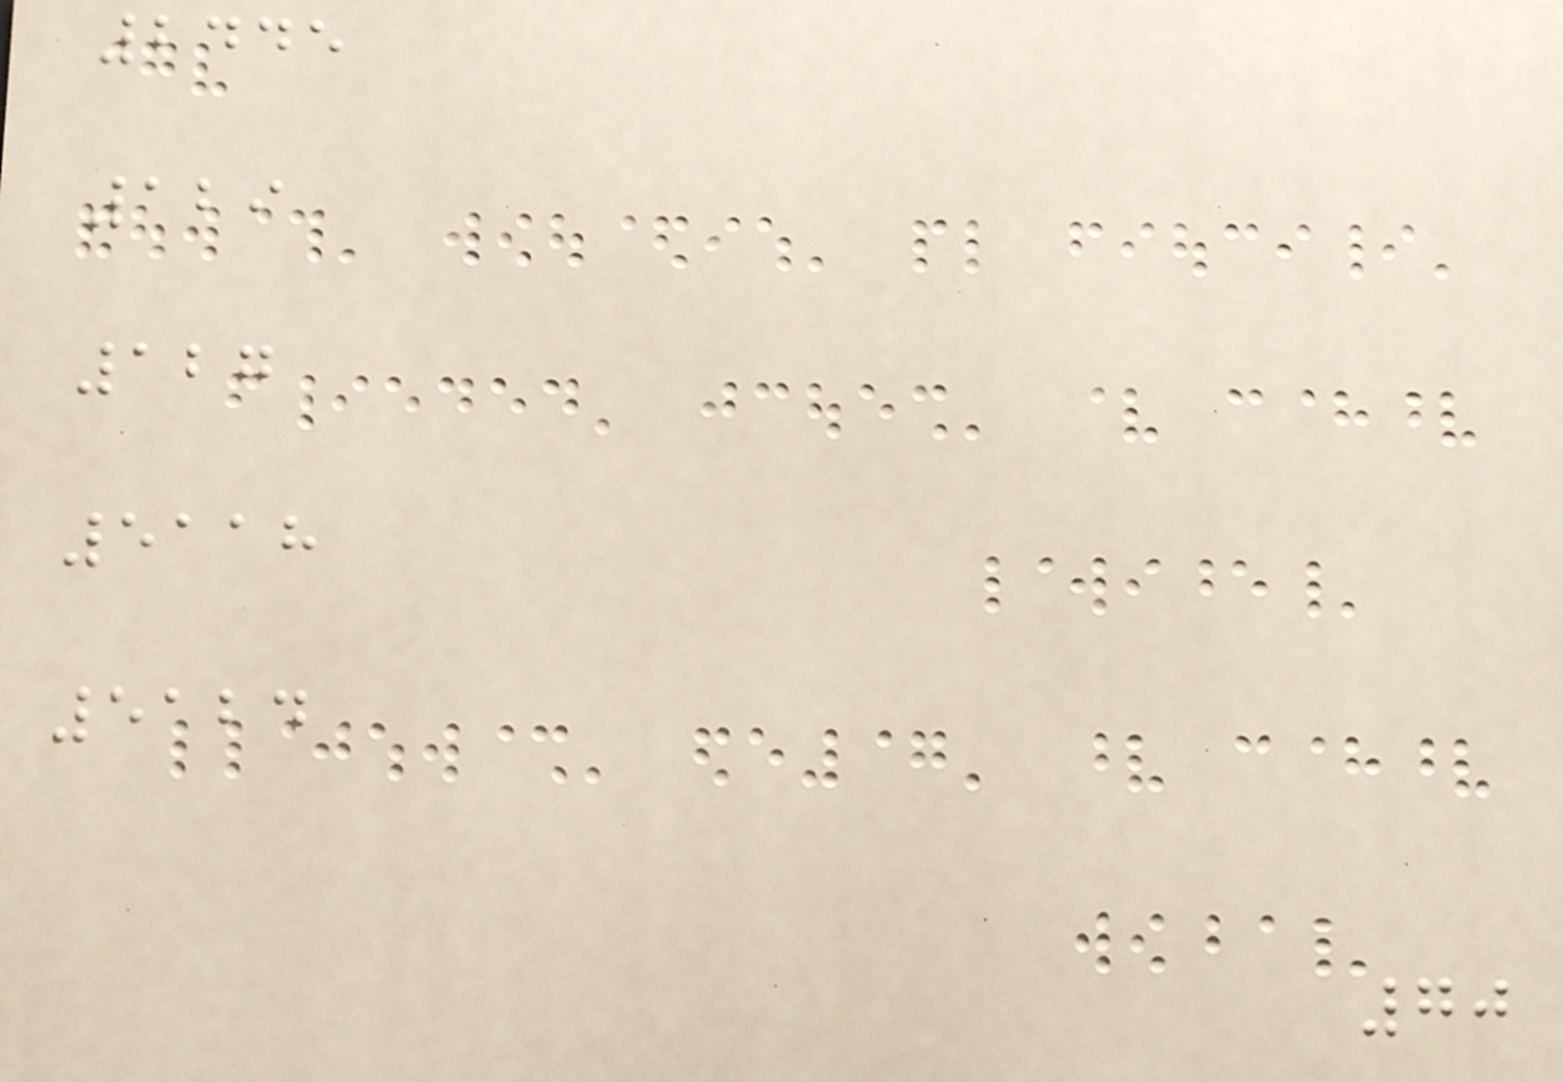2445
129
127
5118
5124
70
